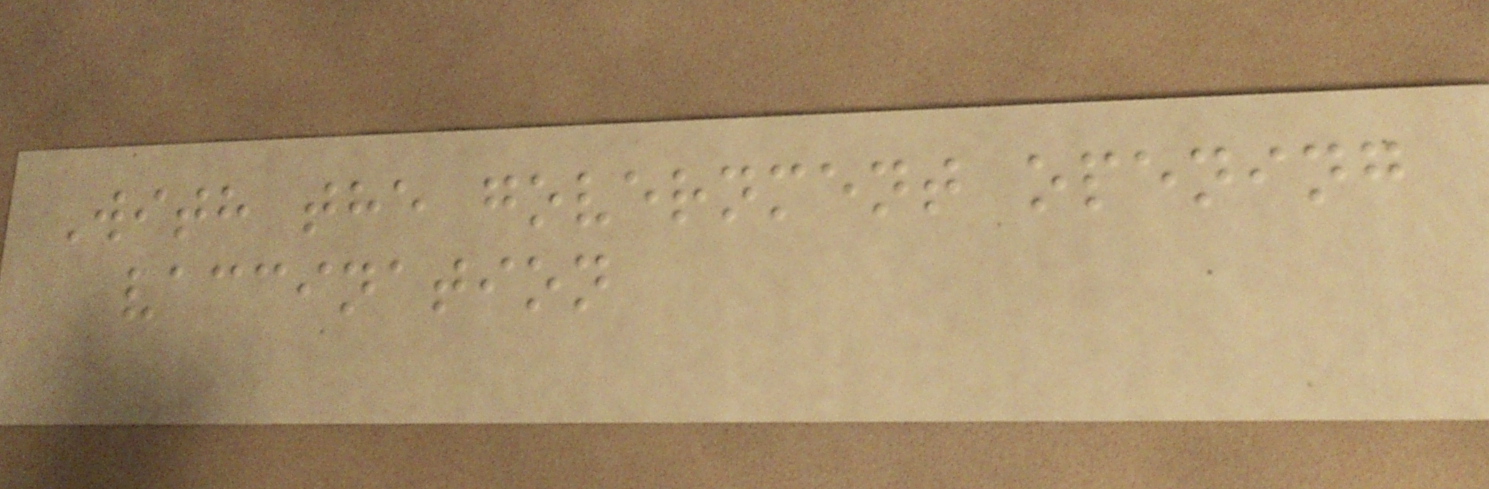With the government opening
vaccination
